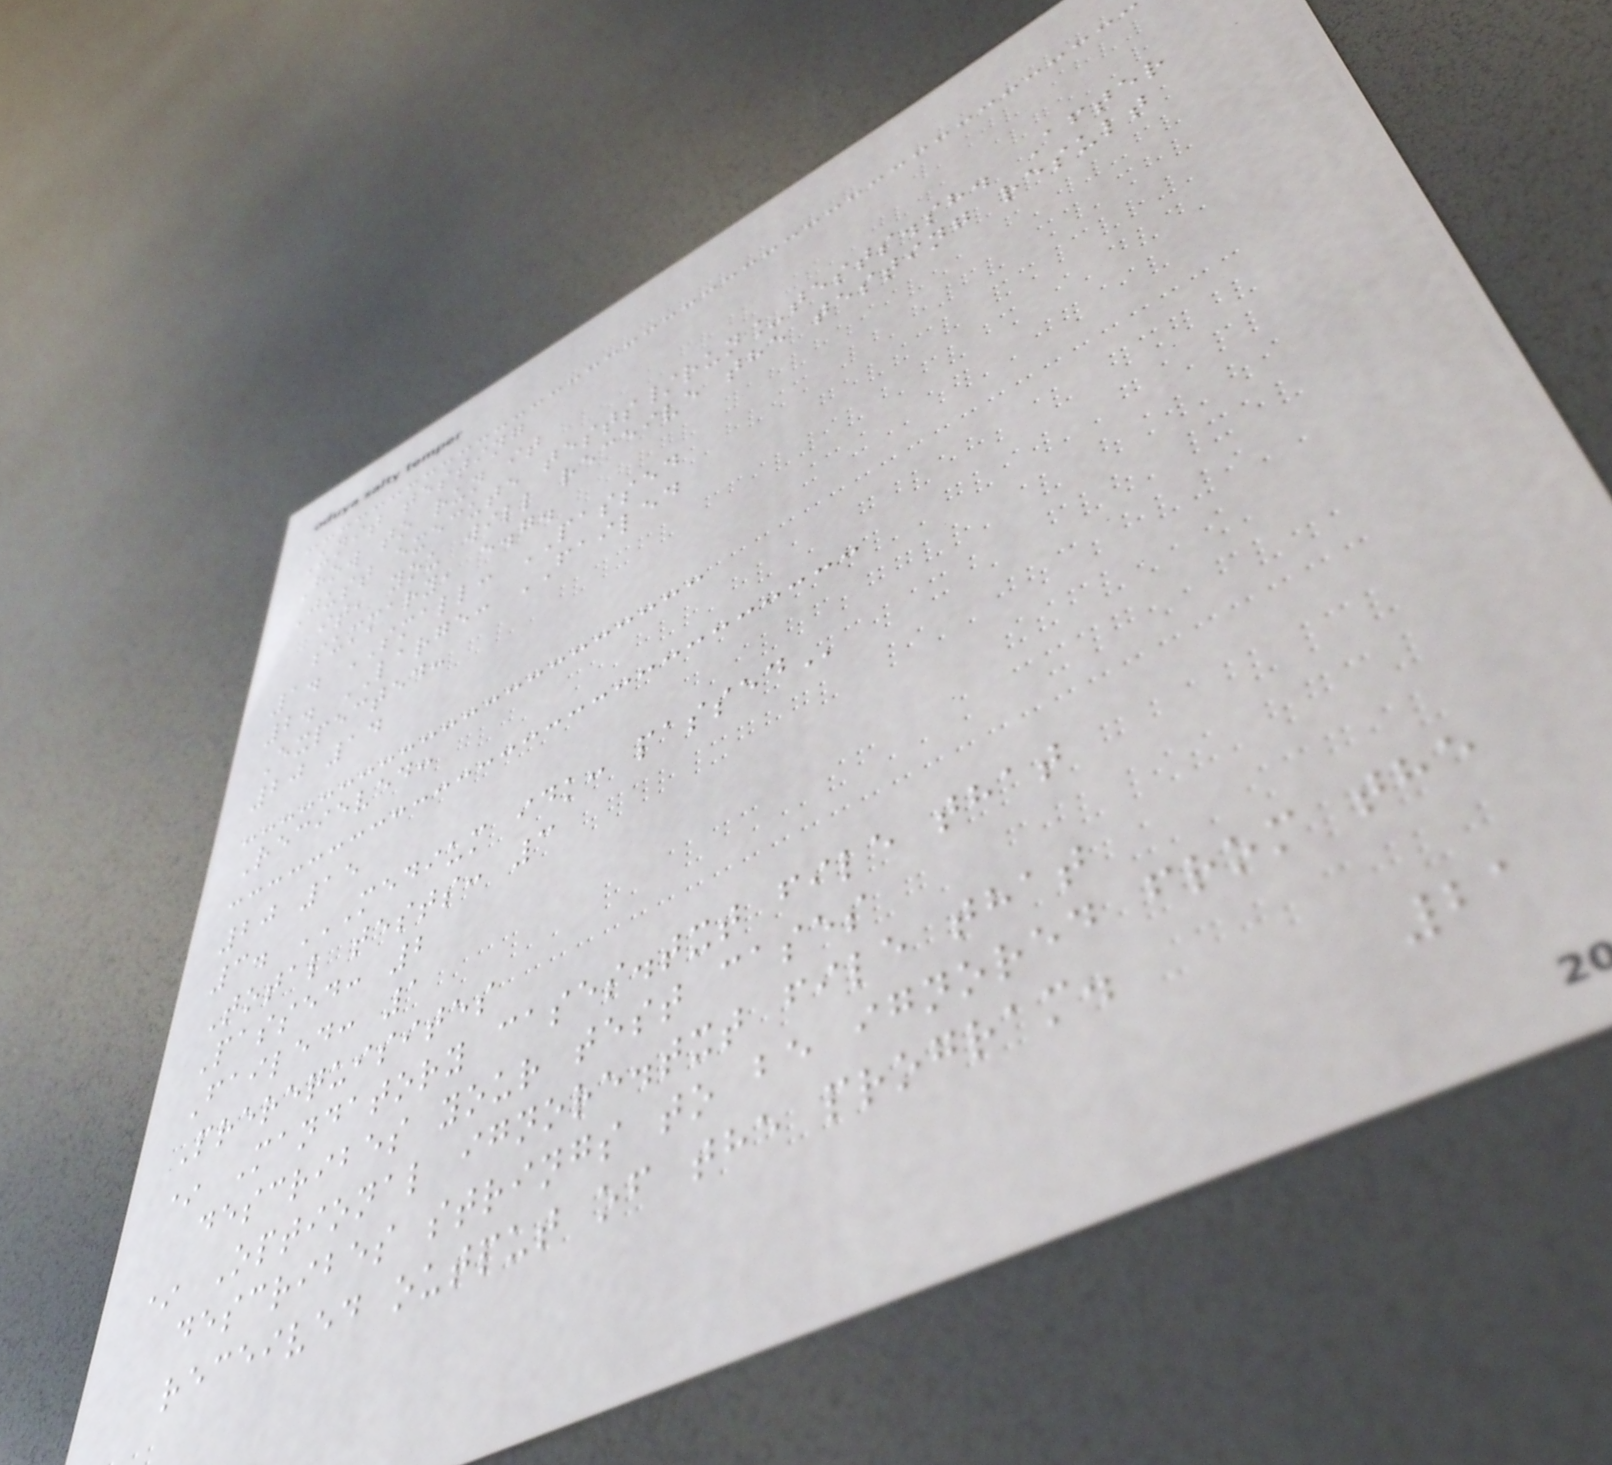Unit testing
How to run it
Just execute tests/run_tests.sh. After
it, you will receive the testing result
summary, e.g.
1. SMALL: PASSED
2. LARGE: FAILED
Expected:
20 14
Recieved:
20 15
3. MEDIUM IDK: PASSED
Total tests: 3
Passed: 2
Failed: 1
Prerequisites
* Mandatory cases.txt file that
describes your test cases
* Optional ignore.txt file that
describes strings to be ignored from the
received output of the program.
21
